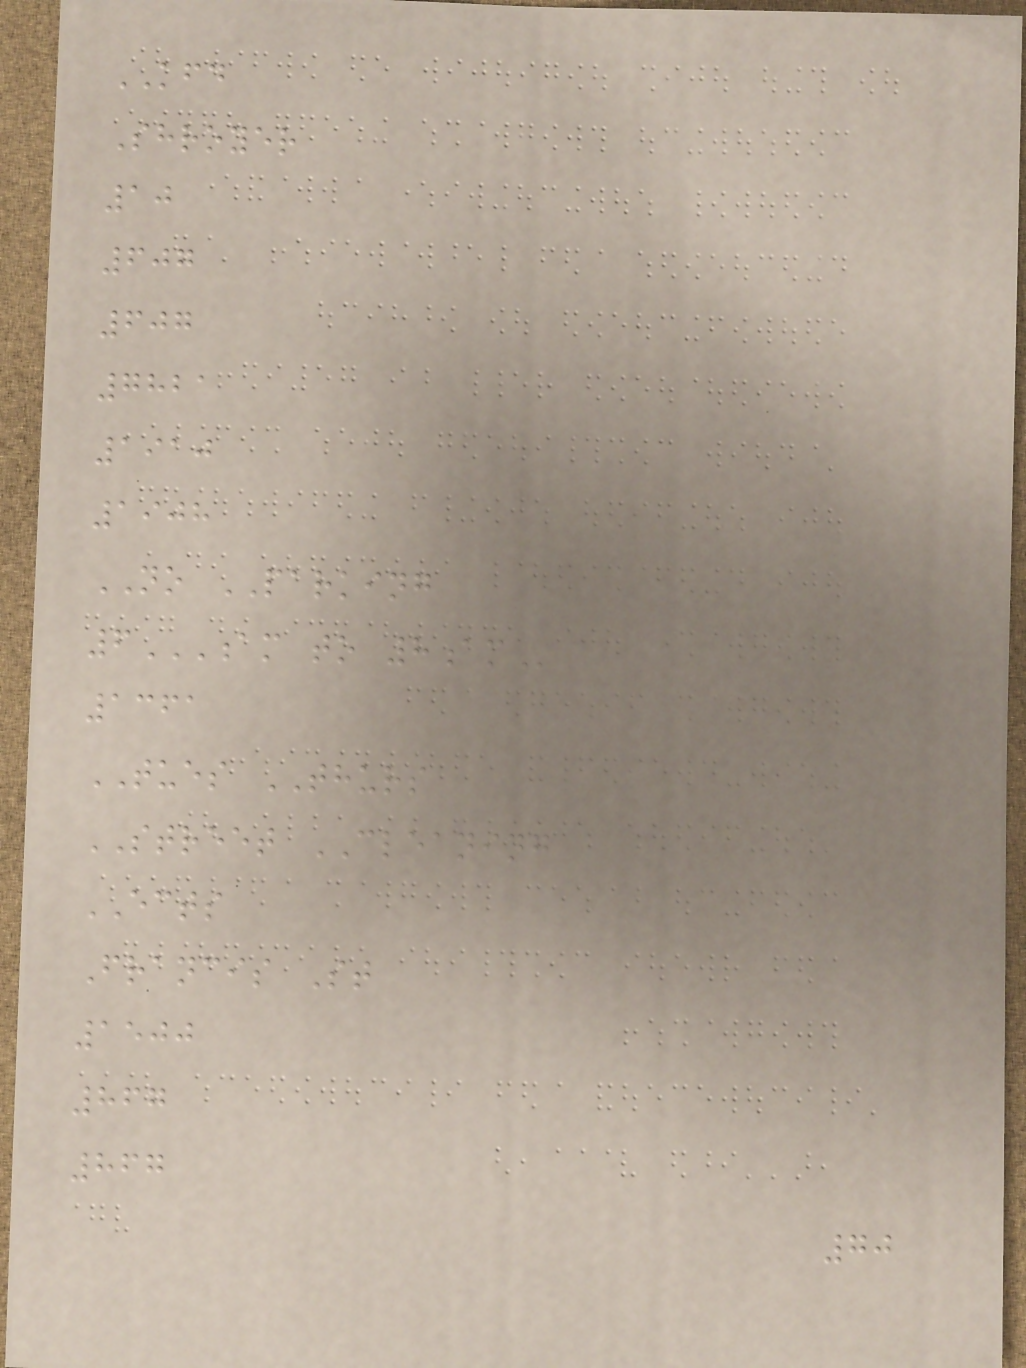KFD
Shroyer
10
607
607
7821
1910
1908
NO PARKING
6AM TO 8AM
1361
TUES THURS
STREET CLEANING
ECTS
Francis St
1500
867
867
70
